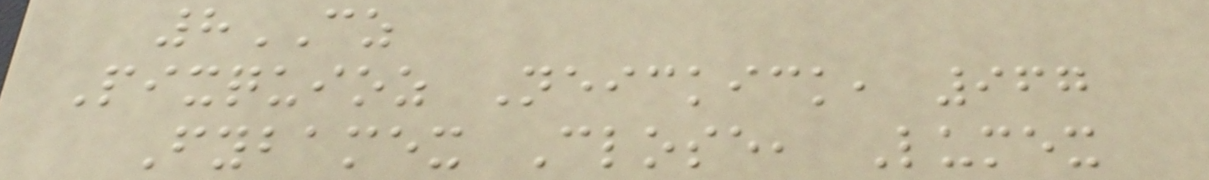8CZ
Pixquioz Neickick, 967
Fybamex Close, Lumex
